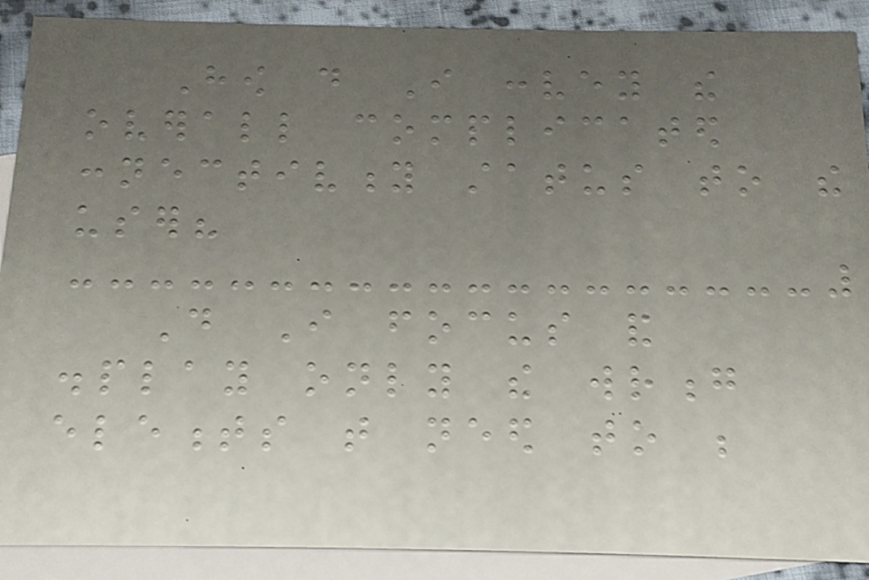How do I convey the
overall complicated
connectivity status to the
user?
Do I focus and
display only the wrong
elements that need to be
